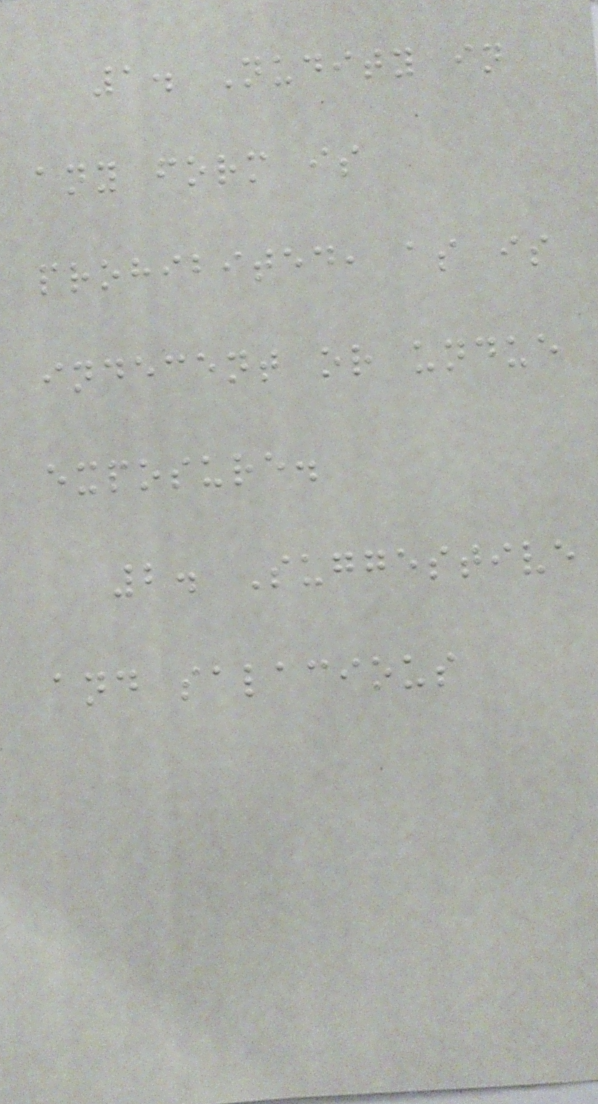1. Nudity in
any form is
prohibited, as is
indecent or undue
exposure.
2. Suggestive
and salacious
